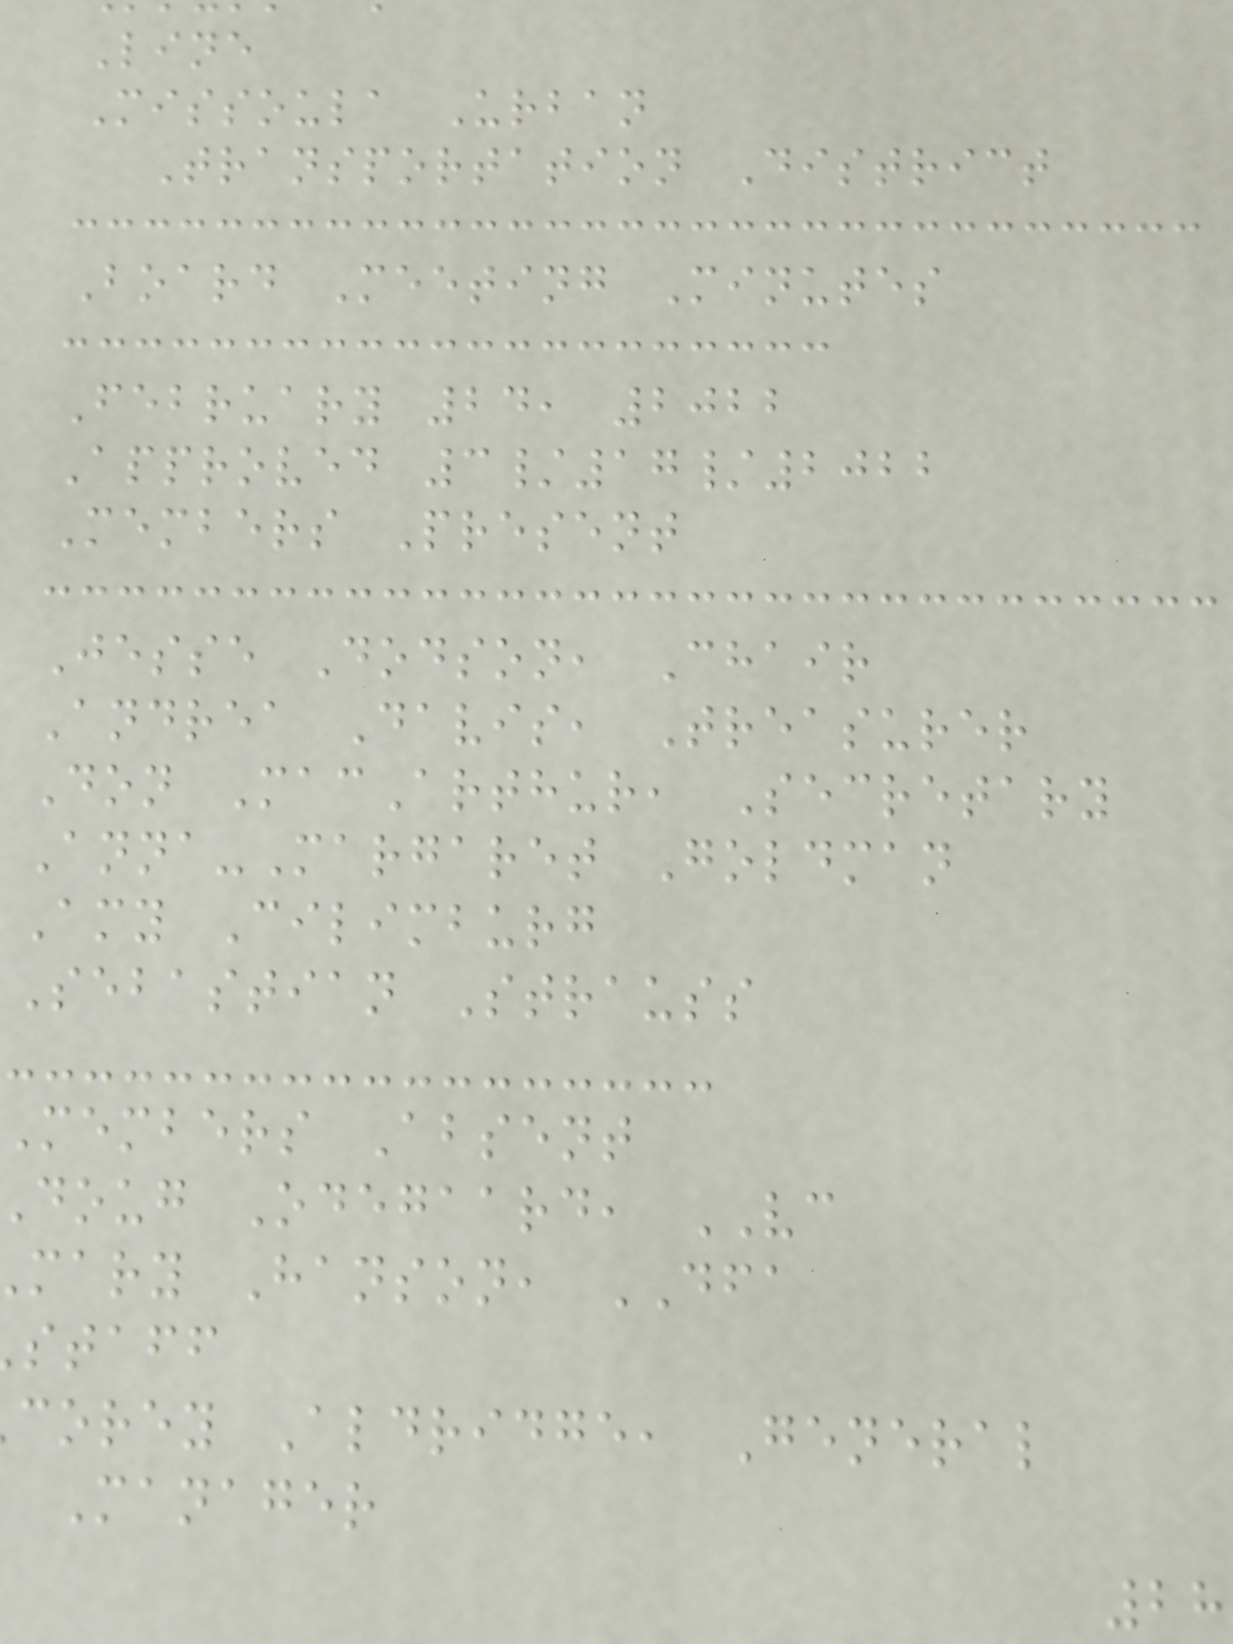Line
Missoula Urban
Transportation District
Board Meeting Minutes
February 24, 2022
Approved 3/17/2022
Members Present
Jesse Dodson, Chair
Andrea Davis, Treasurer
Don MacArthur, Secretary
Anna-Margaret Goldman
Amy Cilimburg
Sebastian Strauss
members Absent
doug Odegaard, VC
mary Hanson, DFA
staff
corey Aldridge, General
Manager
